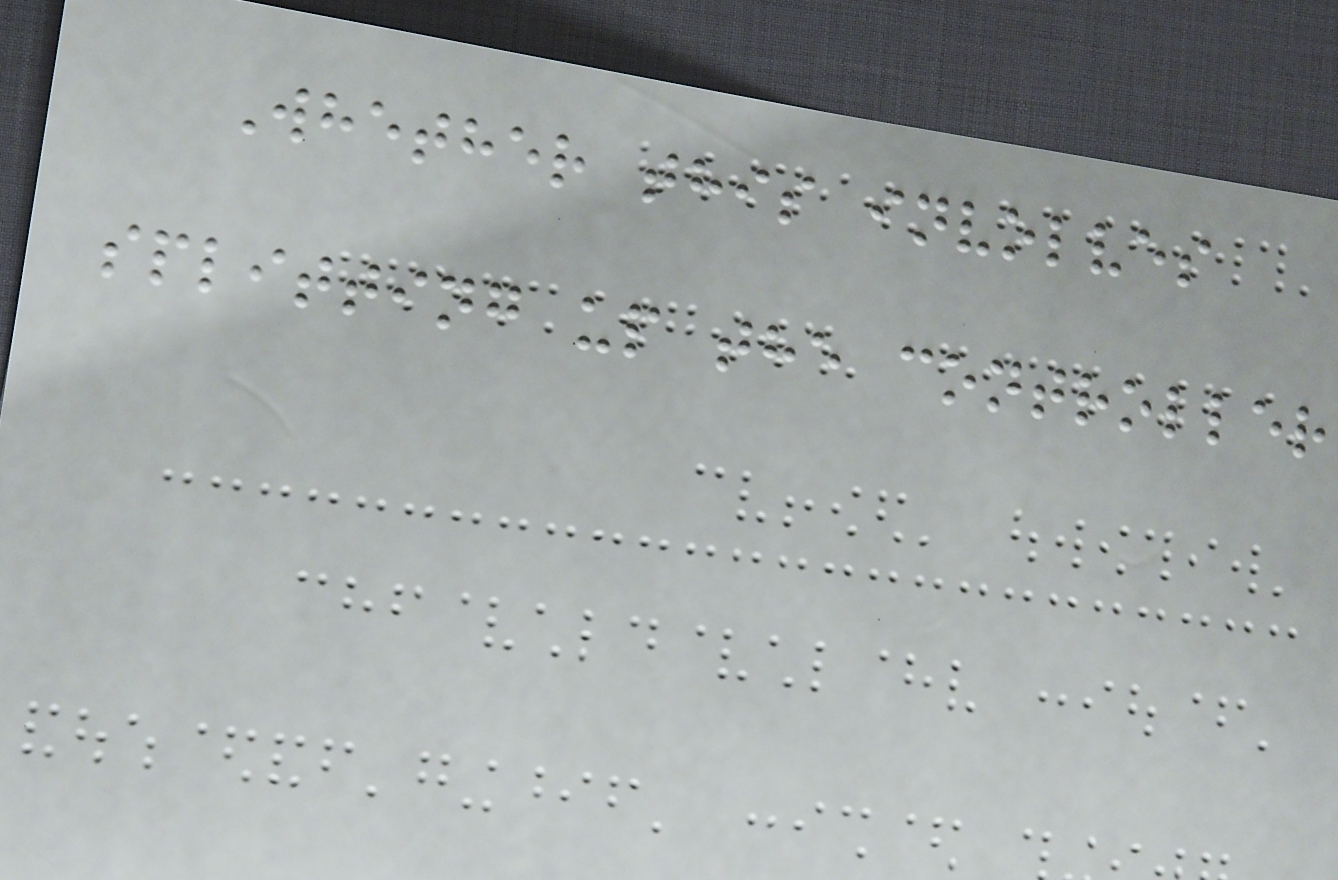Whether this involves
splitting up the controller
